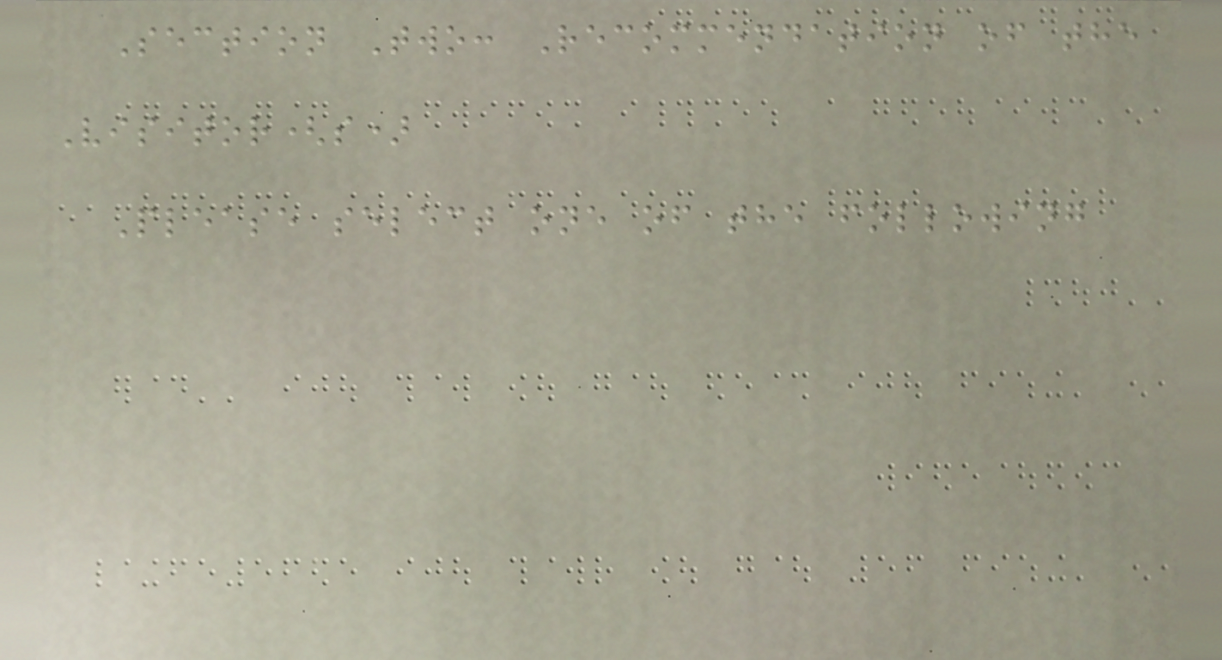Section Two: Recommendation of the
Visitor(s)
Please select one of the following
